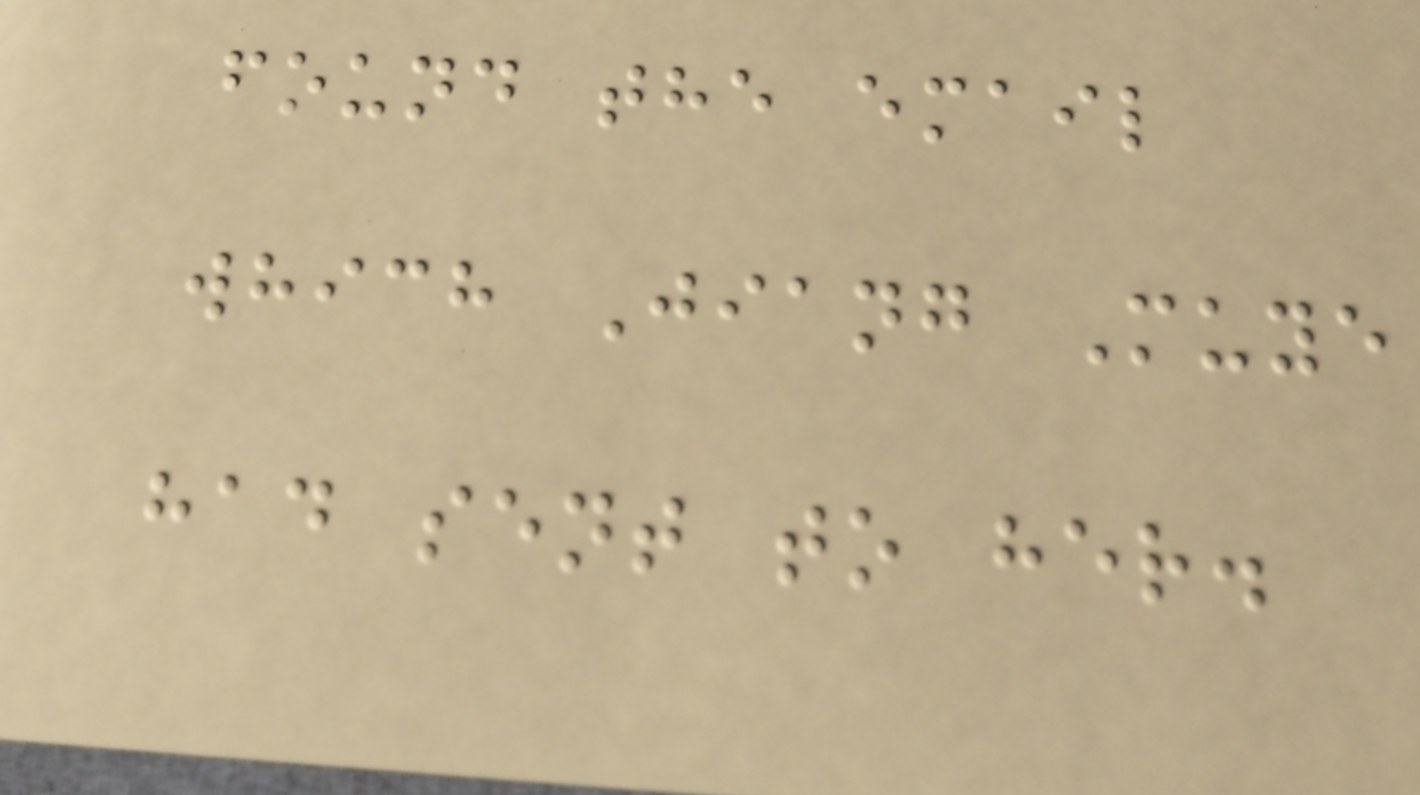found the email
which Jiang Muye
had sent to her.
